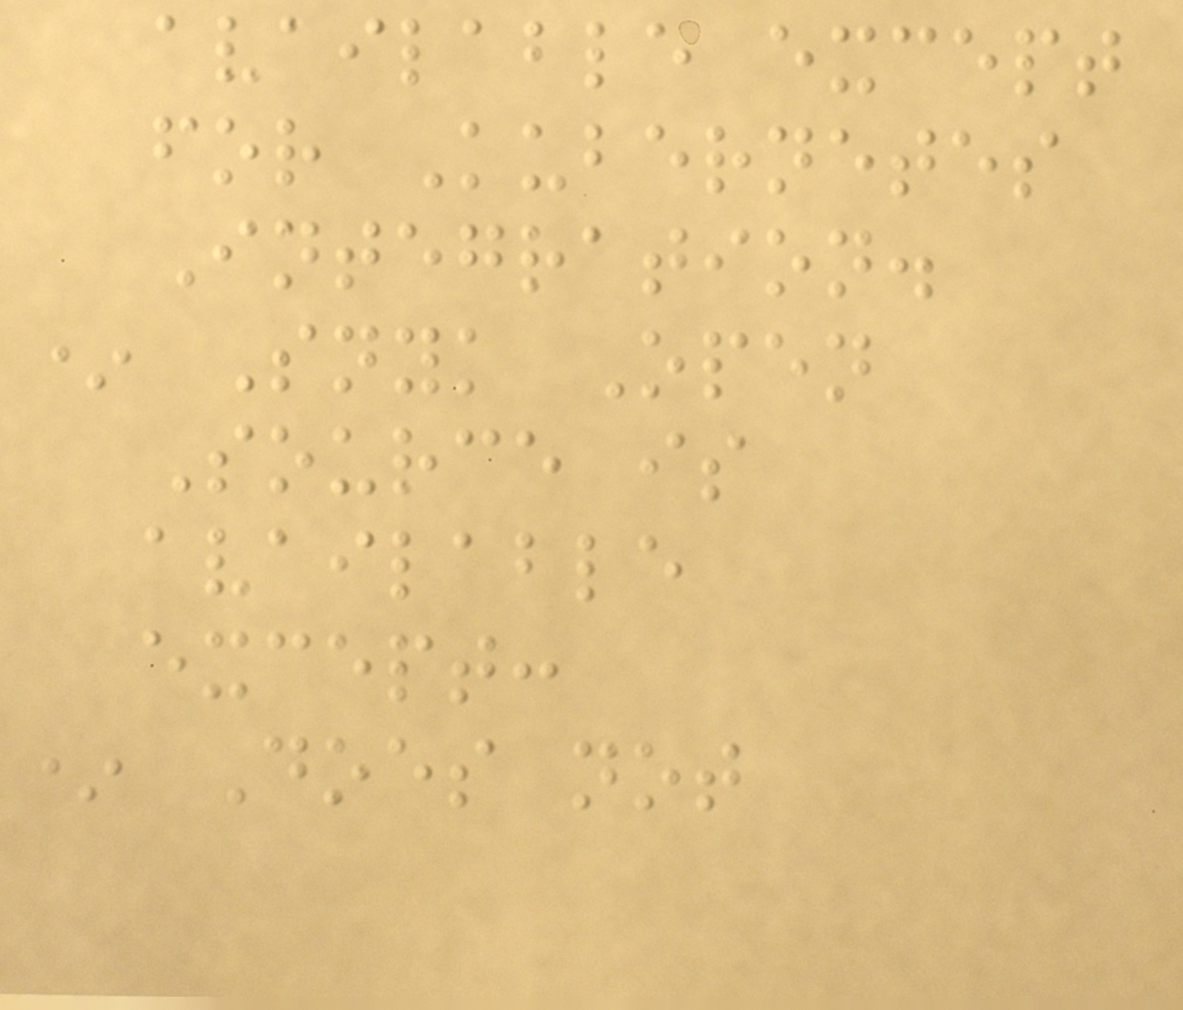available except
for Kubernetes
Integration.
* Snyk Open
Source is
available
except:
* Does not
